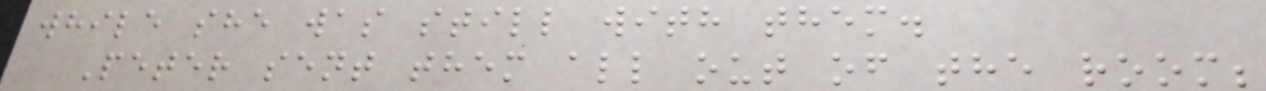while she was still with them.
Peter sent them all out of the room;
